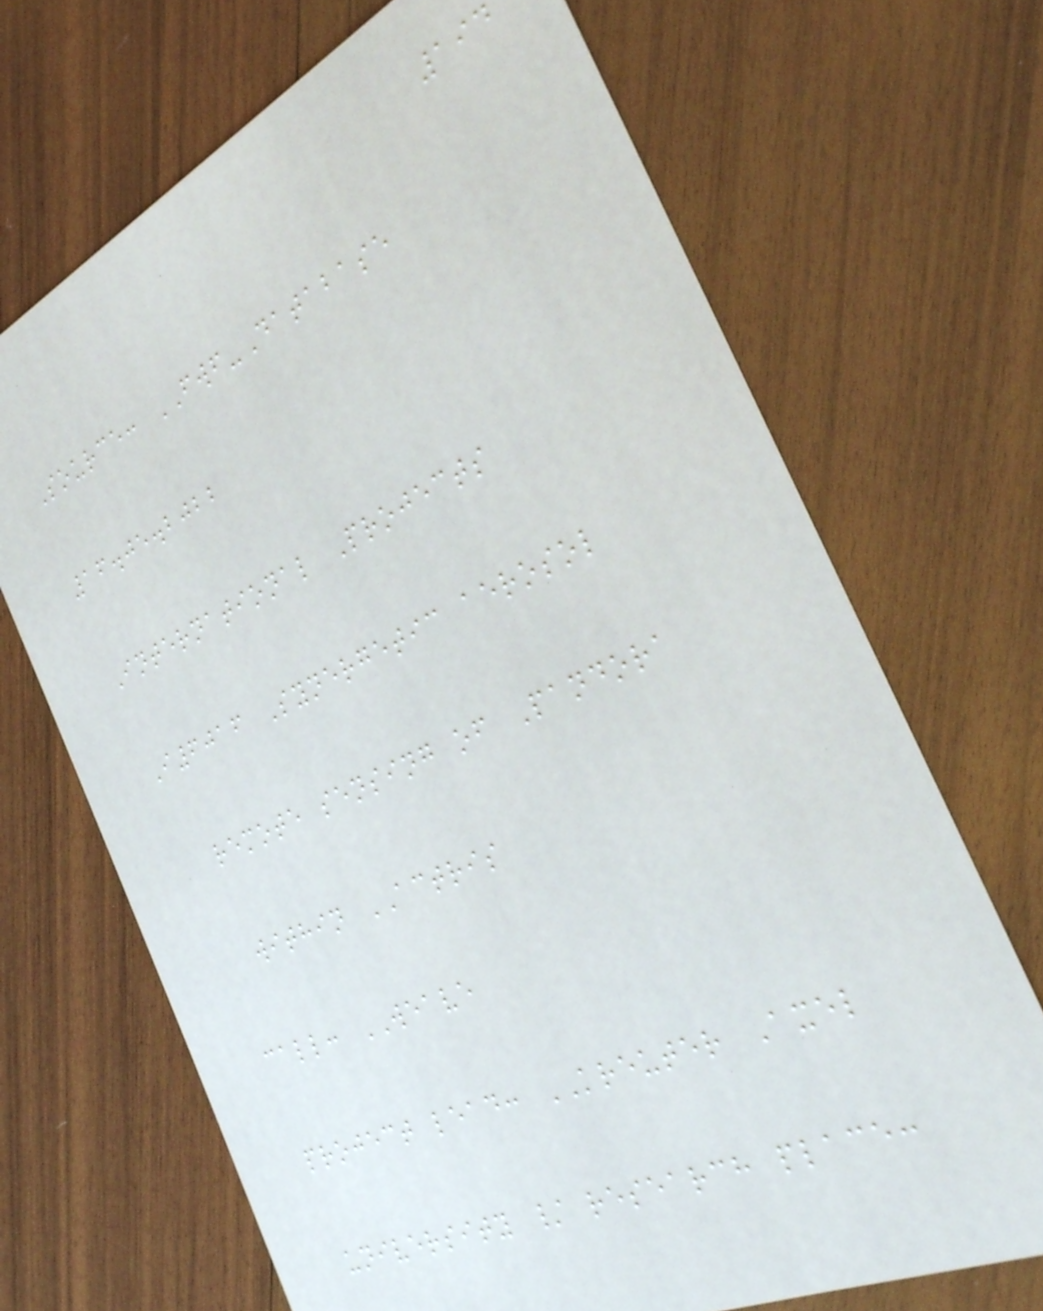194
Source: FWF-Database
16.05.2022
International Projects
I6016 Synergetic aerosol
remote sensing of Pandora
within ACTRIS
call: WEAVE
project lead: KREUTER Axel
university / research place:
